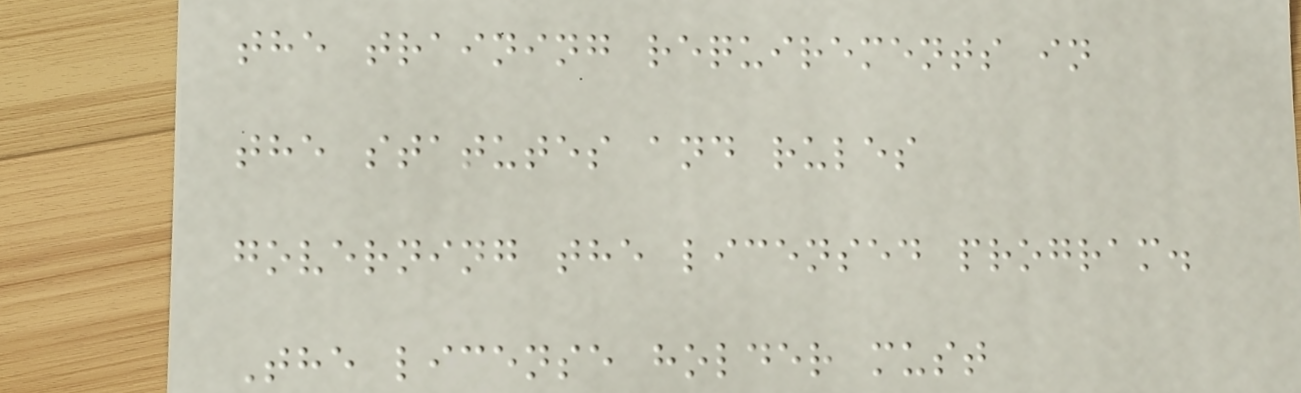the training requirements in
the statutes and rules
governing the licensed program.
The license holder must
